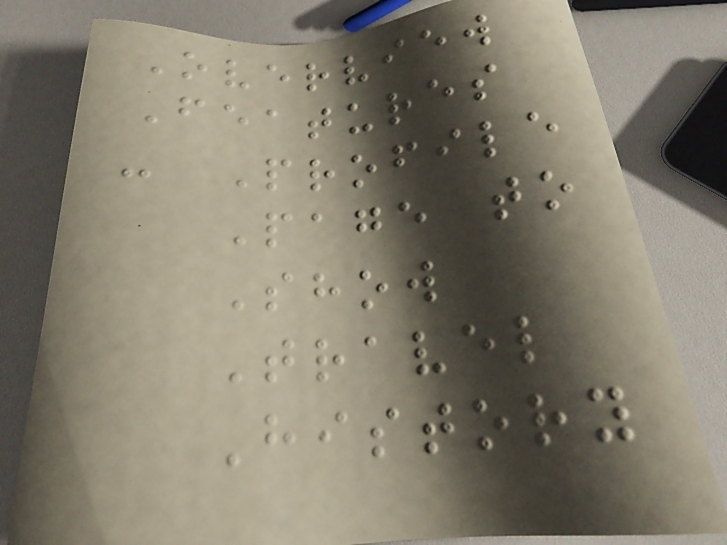Overview
Features
- Profile
Page to
Show
Travel
History
